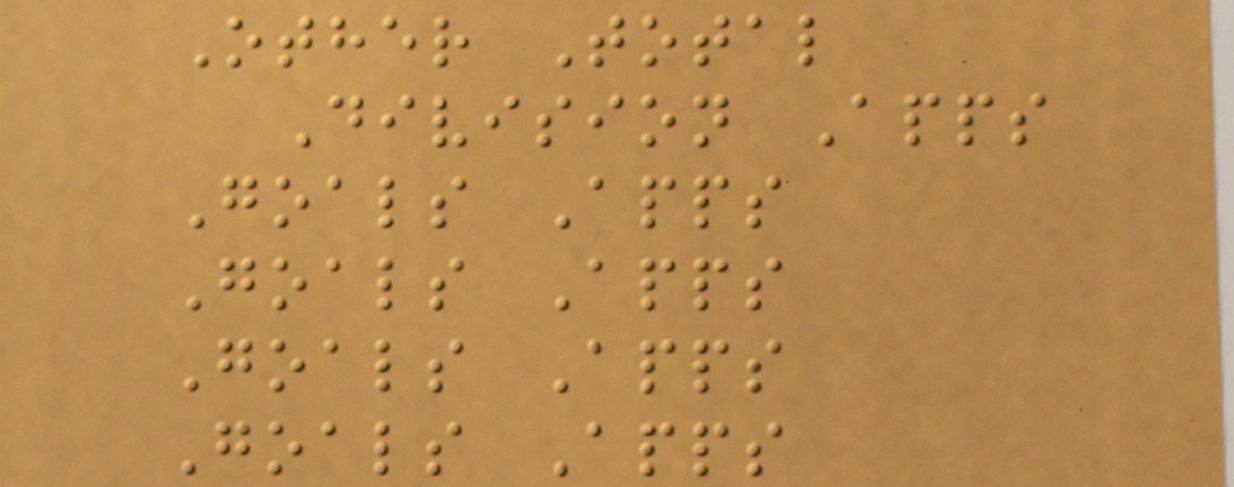Other Total
Division Apps
Goals Apps
Goals Apps
Goals Apps
Goals Apps
